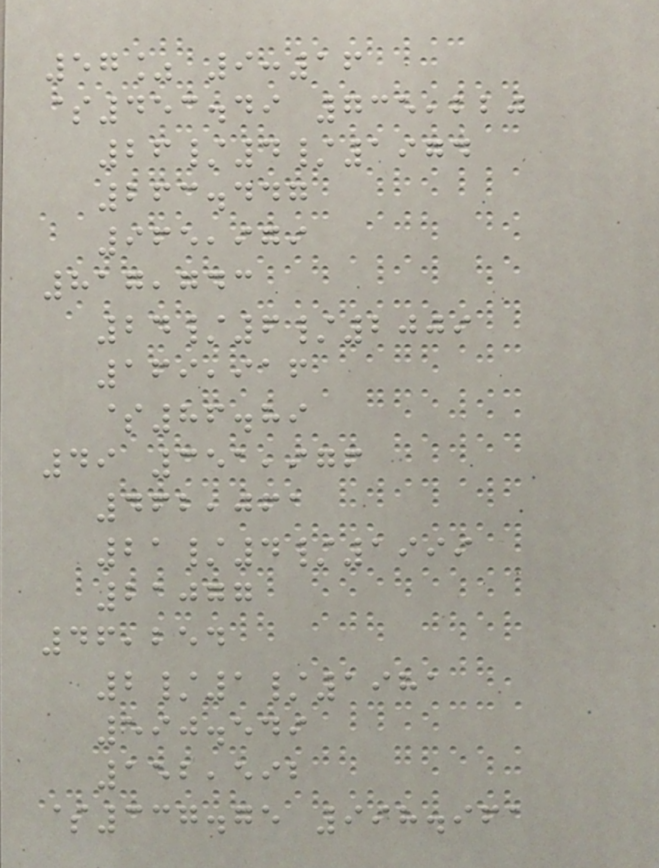57% 9:16
$453.49 735,220
26/4/1974
263.447
965,979
817,743
24/6/2009
169,916
$86.89
49 351,976
462,061
21/4/1999
21077
46,254
2/1/1981
590.549
152,592
$337.75 998.961
